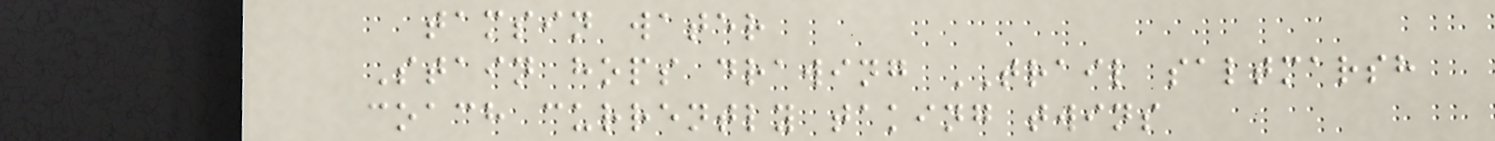tamsin water
Stain hops drawing TRAIL saltmarsh
coach currently taking twins
